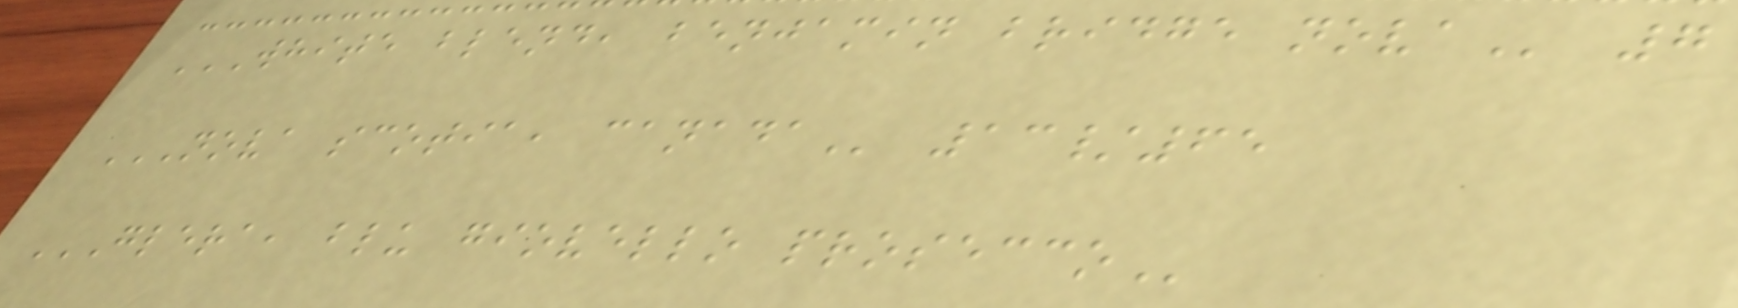WHITE BLEND, BENJAMIN BRIDGE NOVA 7
NOVA SCOTIA, CANADA 13/65
GLERA, BLU GIOVELLO PROSECCO
